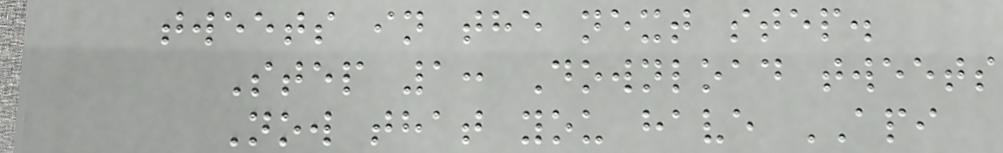tweets in the next step.
Step 1: Download tweets
Now that you have API
